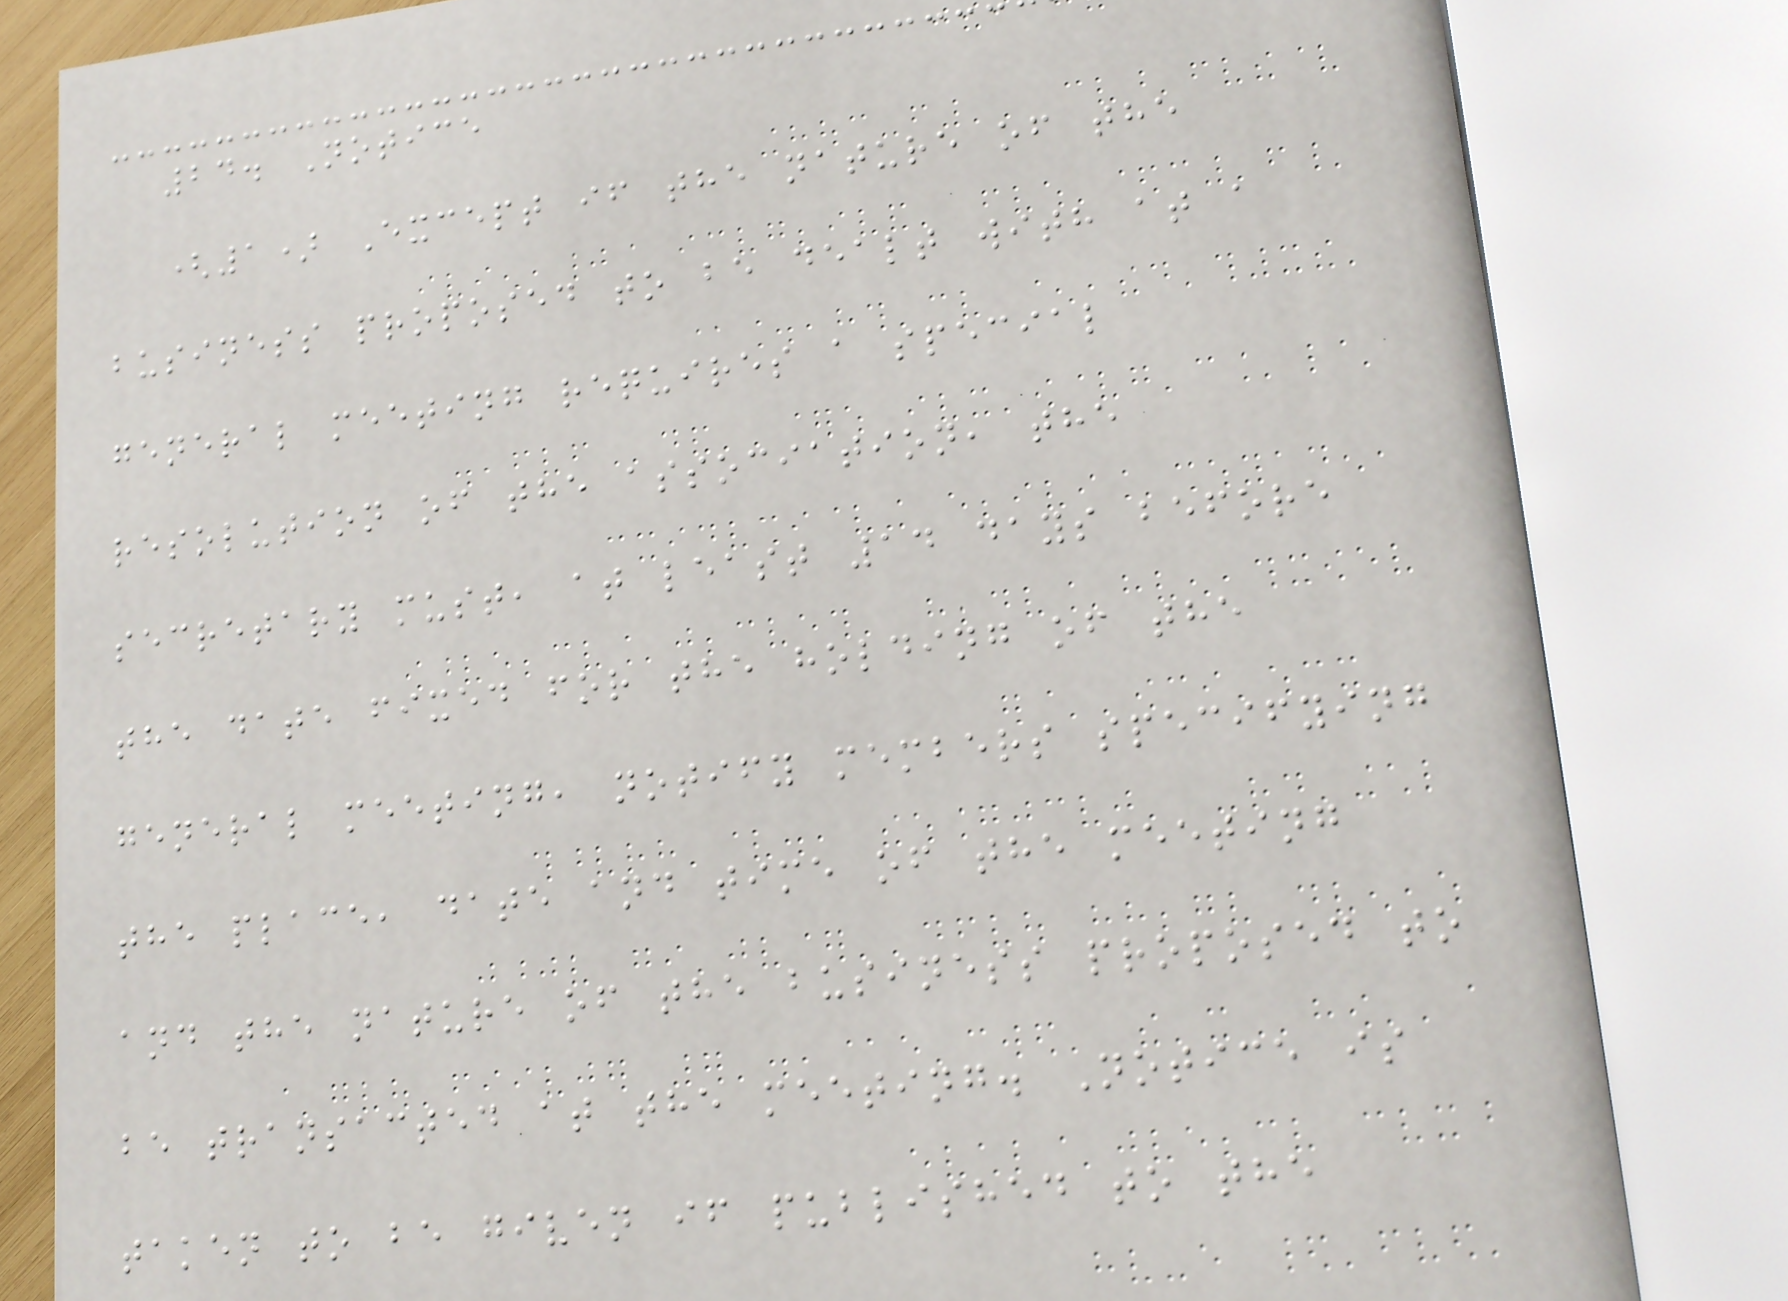24. Notice
(1) Except if the nature of the
business proposed to be dealt with at a
general meeting requires a special
resolution of the association, the
secretary must, at least 14 days before
the date fixed for the holding of the
general meeting, notify members specifying
the place, date and time of the meeting
and the nature of the business proposed to
be transacted at the meeting. Notice is
taken to be given if published to the
